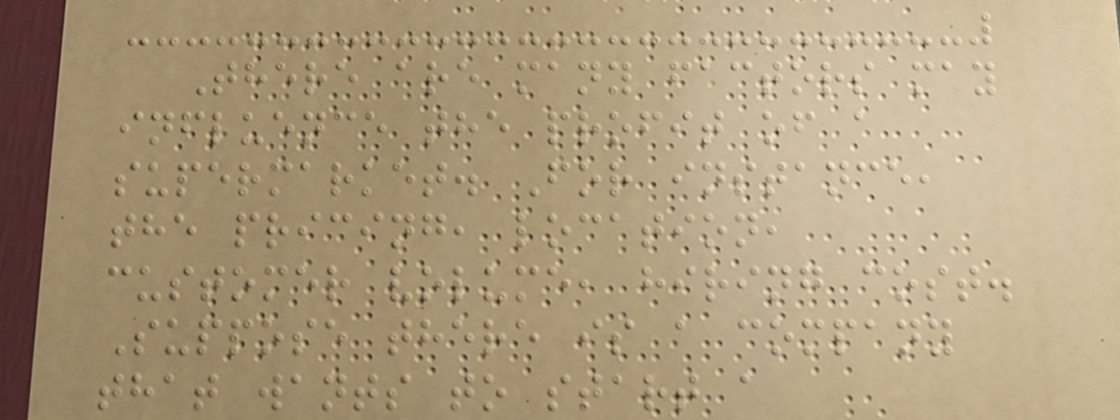There are many factors may
influence the profit of a
supermarket. For instance,
the pricing, location,
customer volume, hiring cost.
Suppose there is a company
that wants to start a
